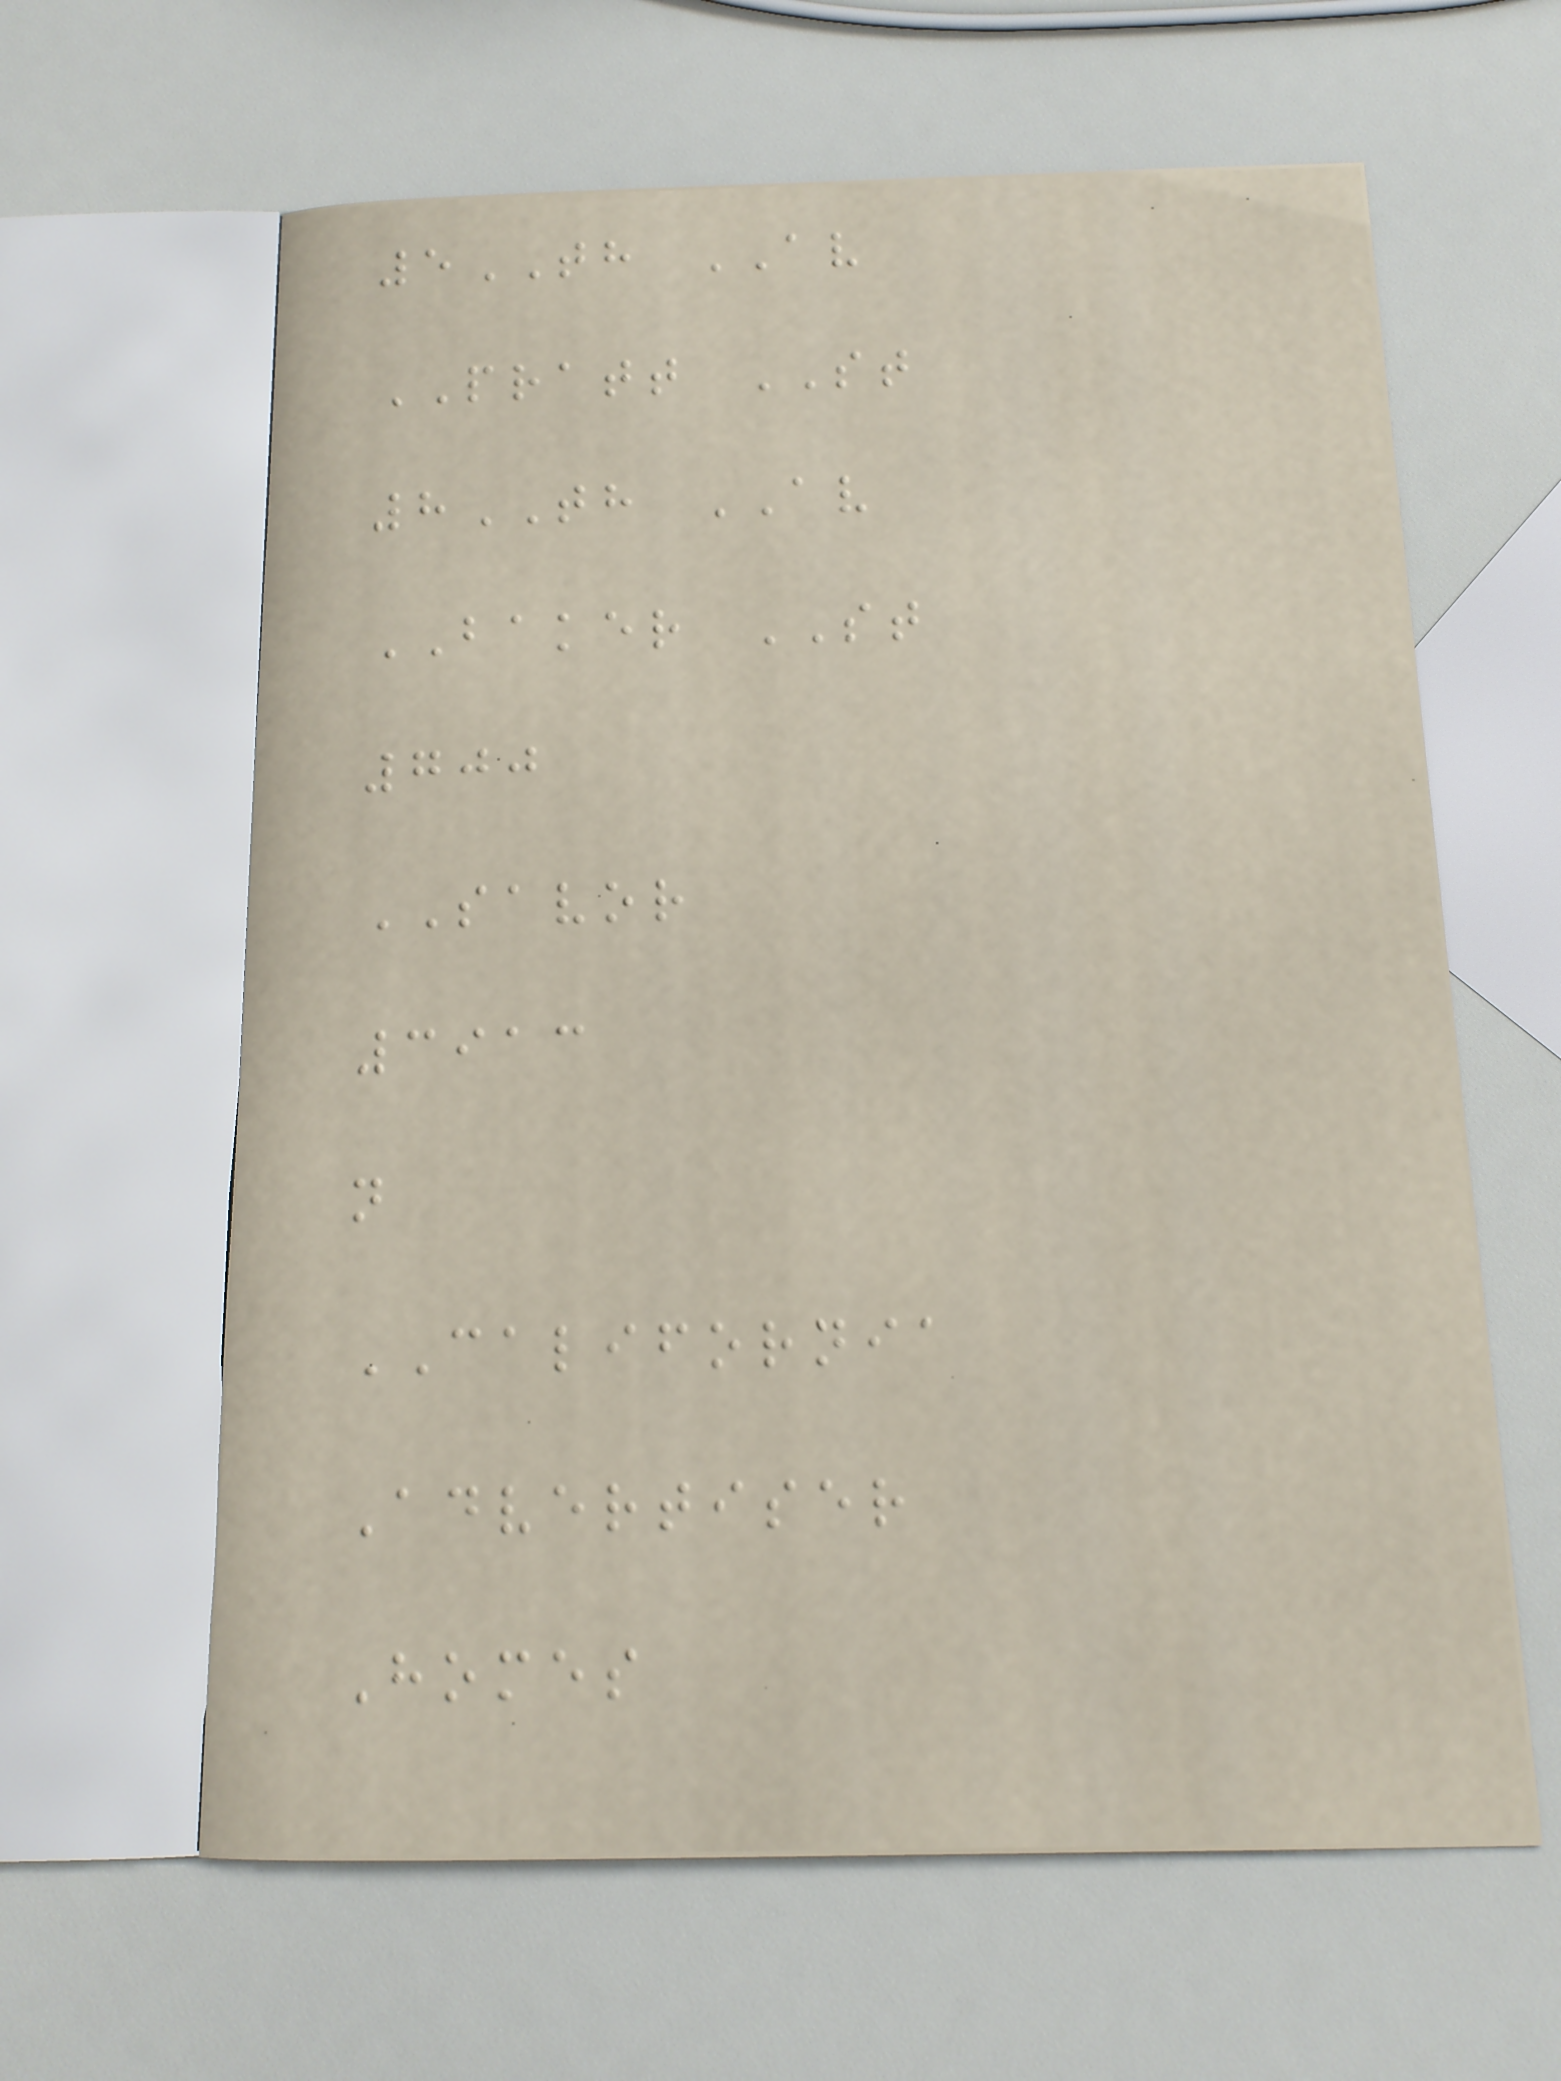5TH AV
PRATT ST
8TH AV
BAKER ST
700
SAVOR
3913
n
CALIFORNIA
Advertiser
Homes
